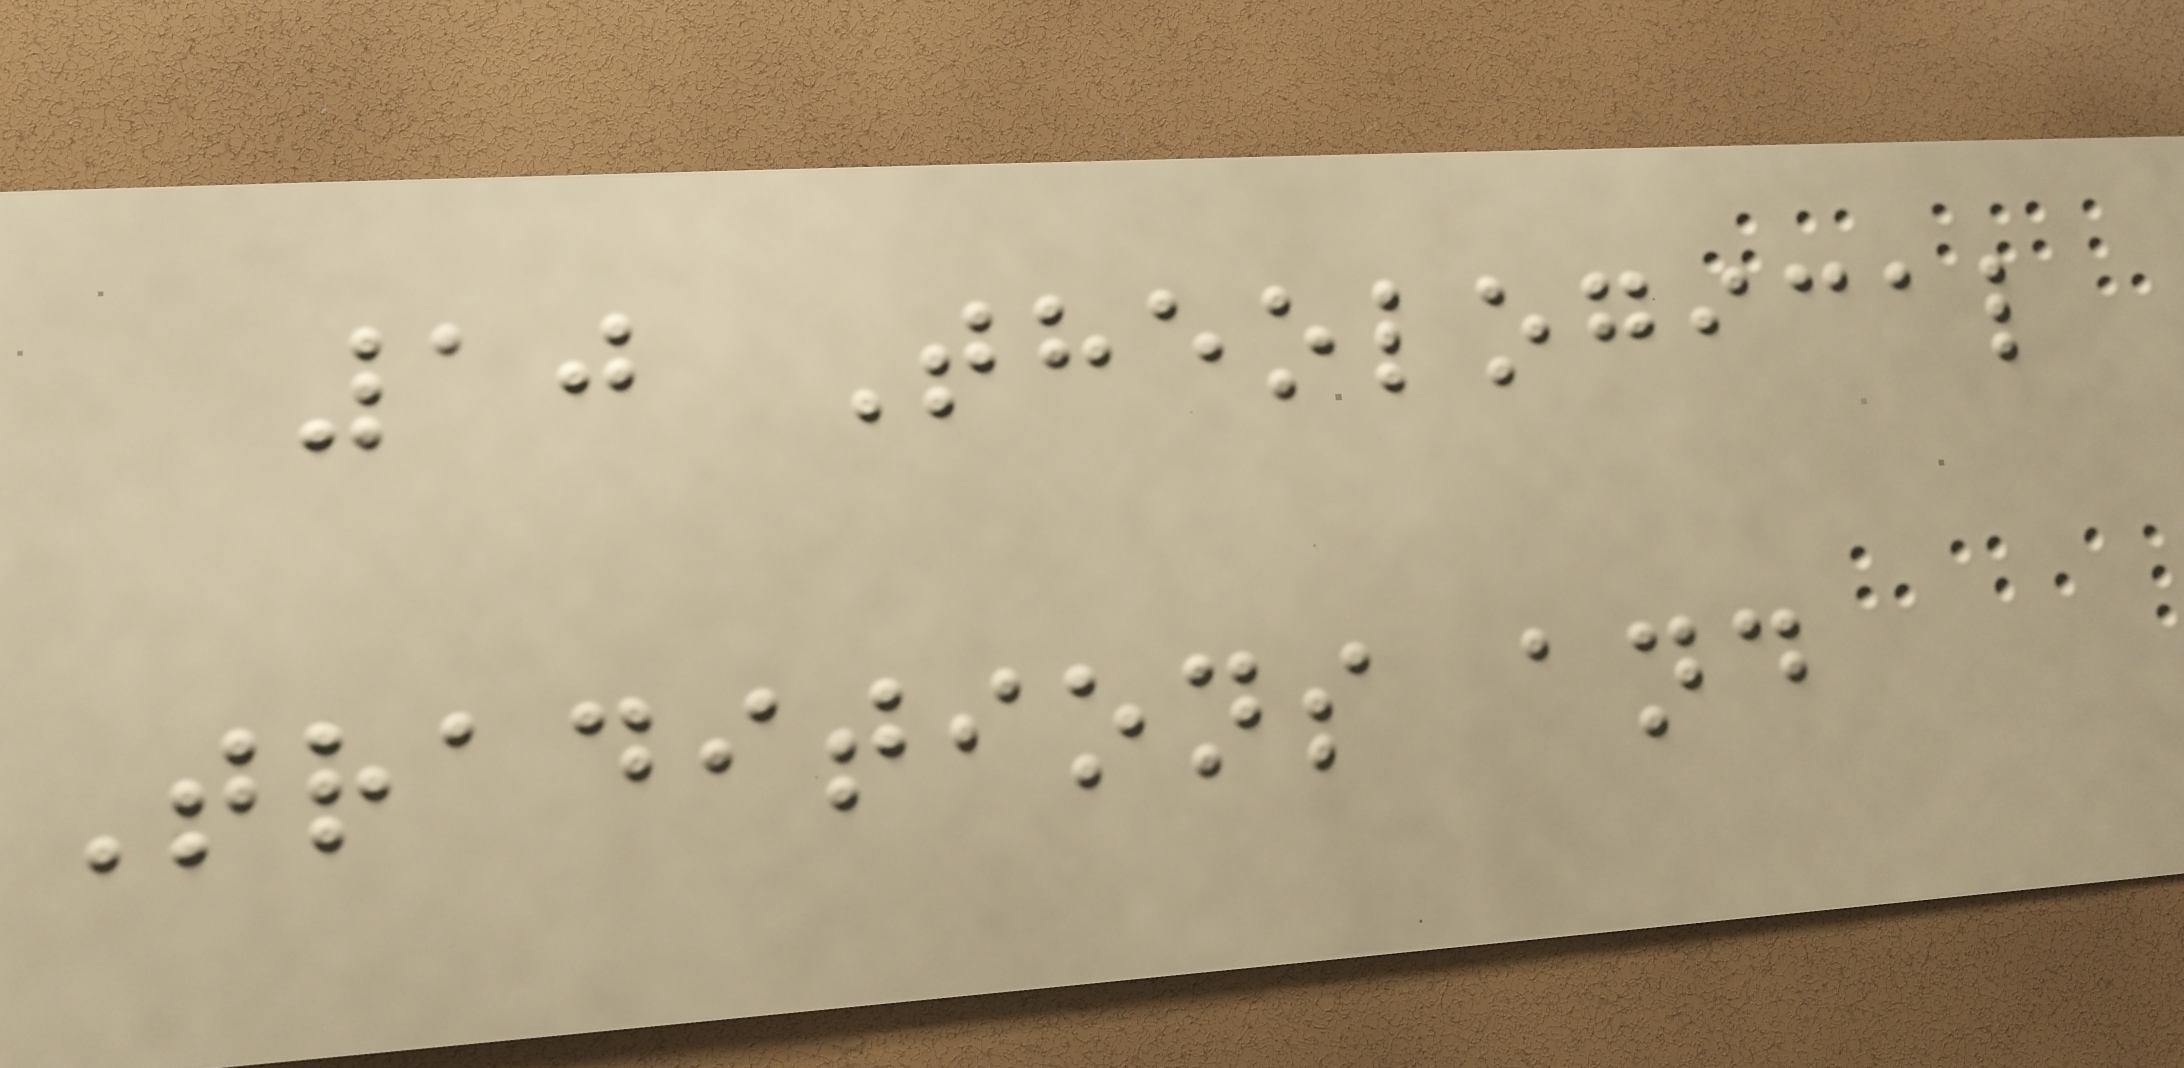10 Theological
Traditions and
